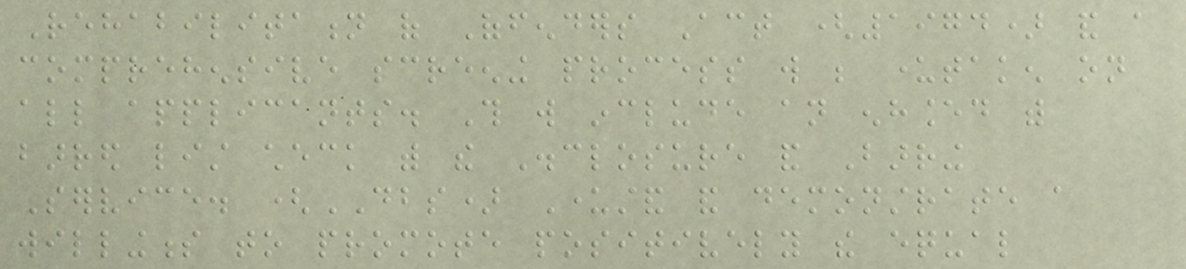Rehabilitation of Offenders Act (1974) and a
comprehensive screening process will be undertaken on
all applicants. This will include an enhanced with
barred list check with the Disclosure and Barring
Service. (DBS) Understand and demonstrate a
willingness to promote positively the equal
